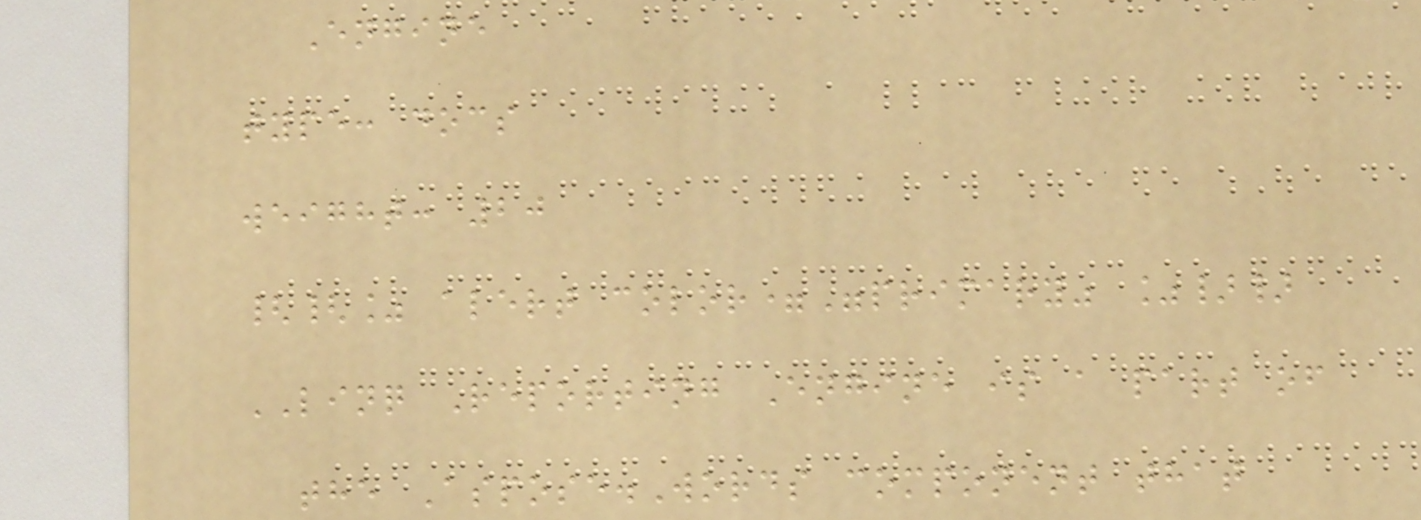Engine
type: docs
weight: 20
{{% alert color="primary" %}}
LINQ Reporting Engine is a part of
the Aspose.Words component that
